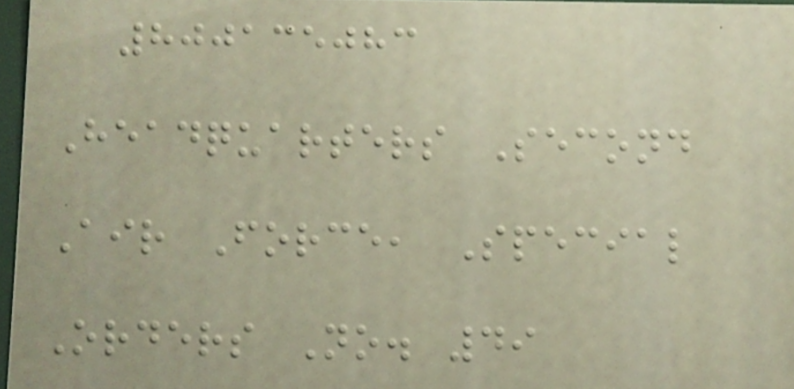800135083
Headquarters Second
Air Force, Special
Orders No. 49
